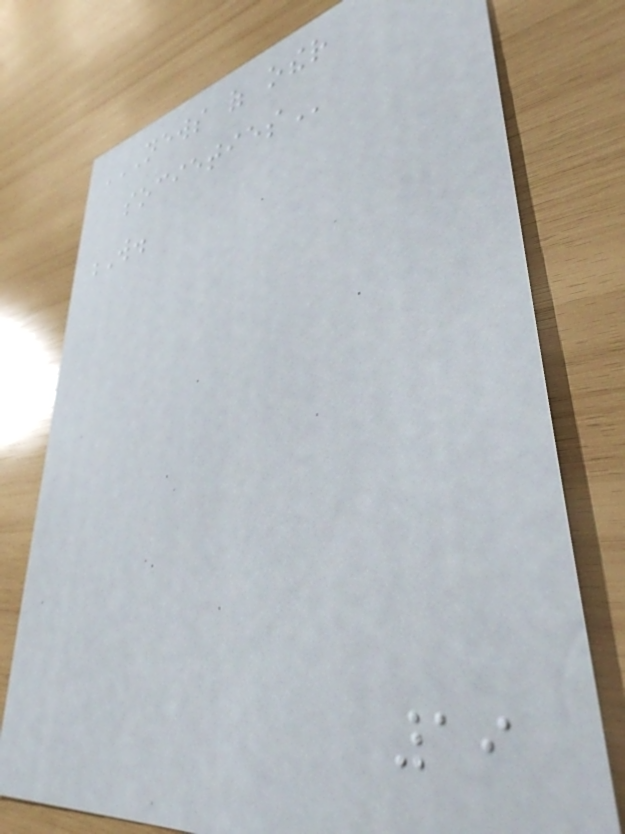NEWS OF OTHER
SOCIETIES
W.
19
